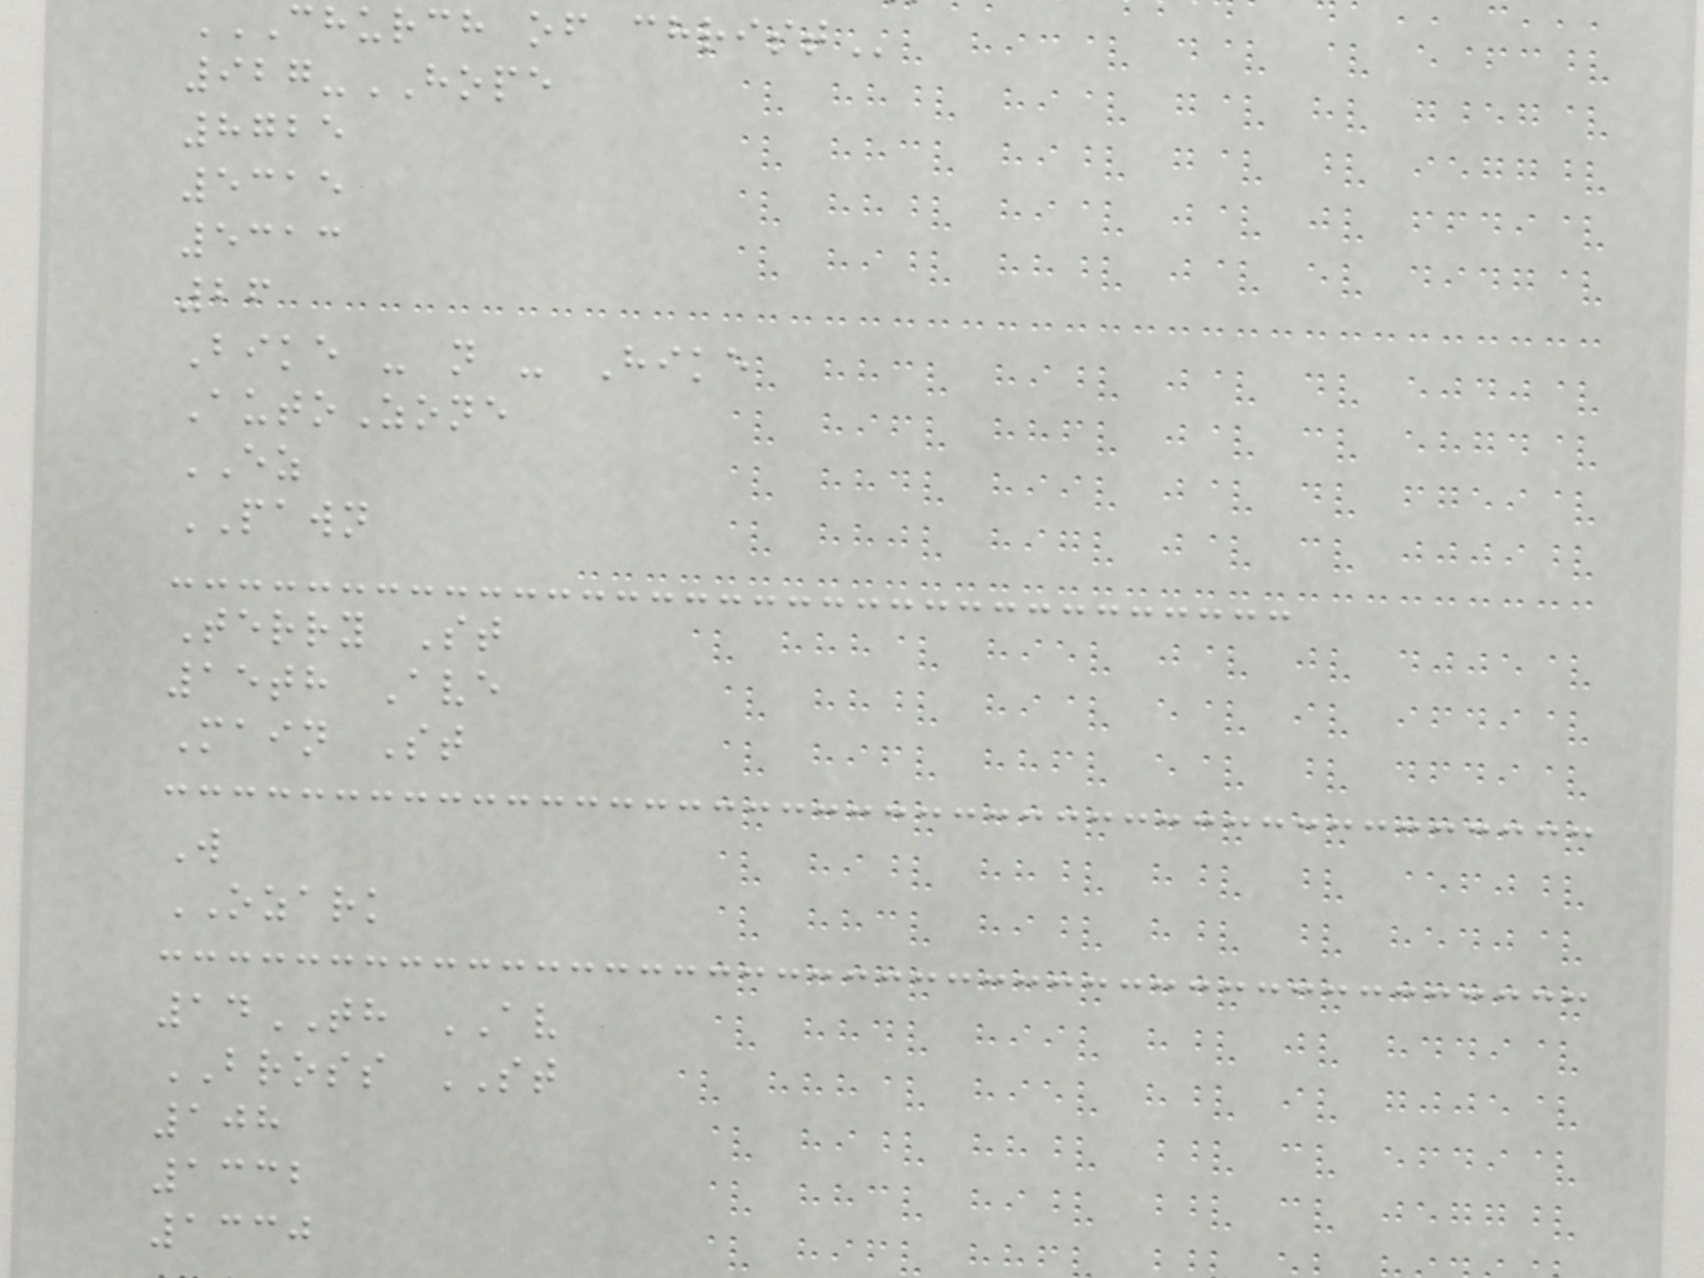CHURCH OF CHRIST
927-HOPE
8725
5315
5313
26
Bike - n - Hike
AutoZone
EZ
PAWN
Terry St
15th Ave
Main St
W
OZARK
14TH AV
BROSS ST
108
1332
1330
